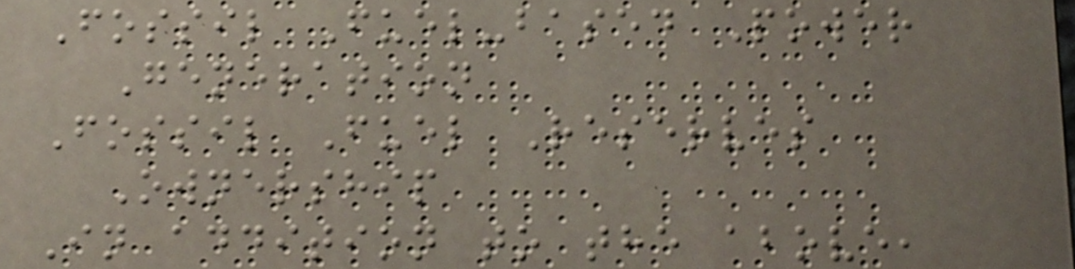Fossil Fuel-based Power
Generation
Fossil Fuel Reserves
Ownership
In addition to the above,
